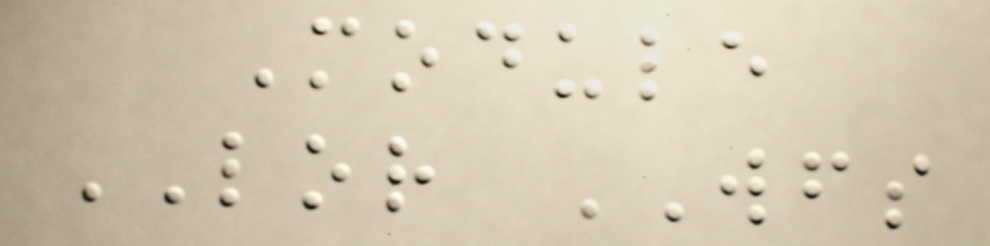Module
LOR WFS
